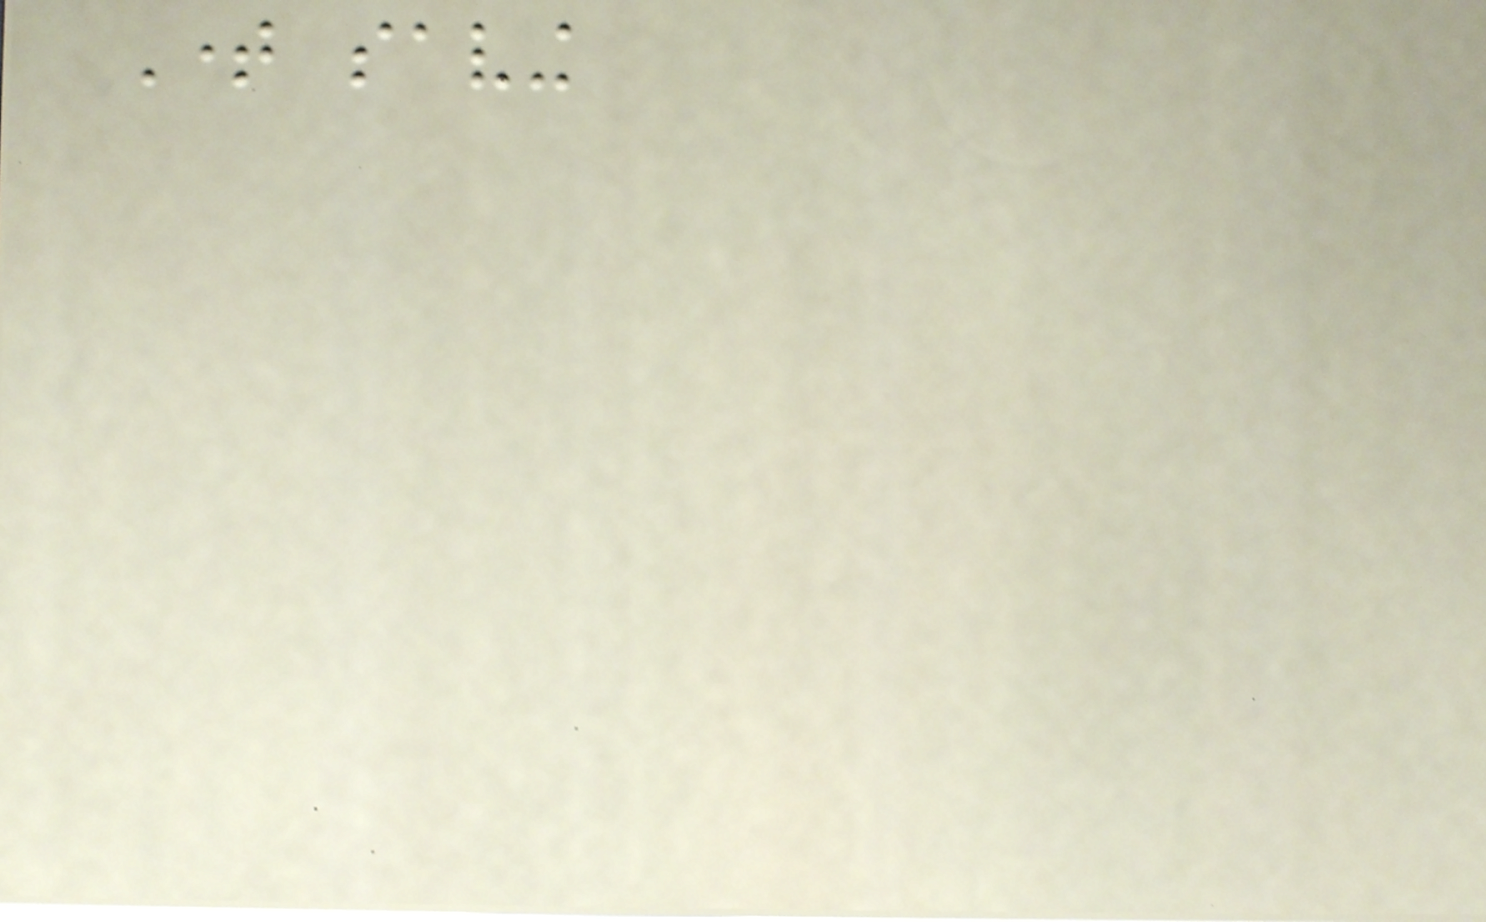Time saving
